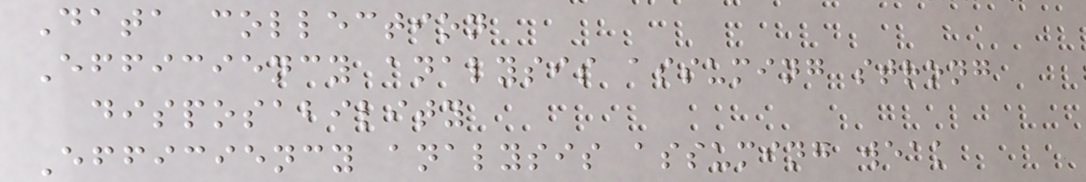Data collection
Efficiency analysis assuming strong
disposability
Efficiency analysis assuming weak
